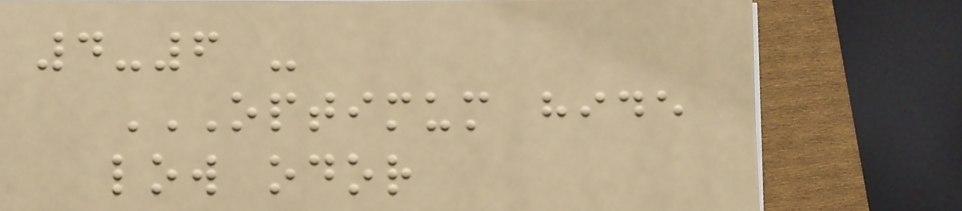4-6 -
OPTIMUM HIDE
LOW ODOR
